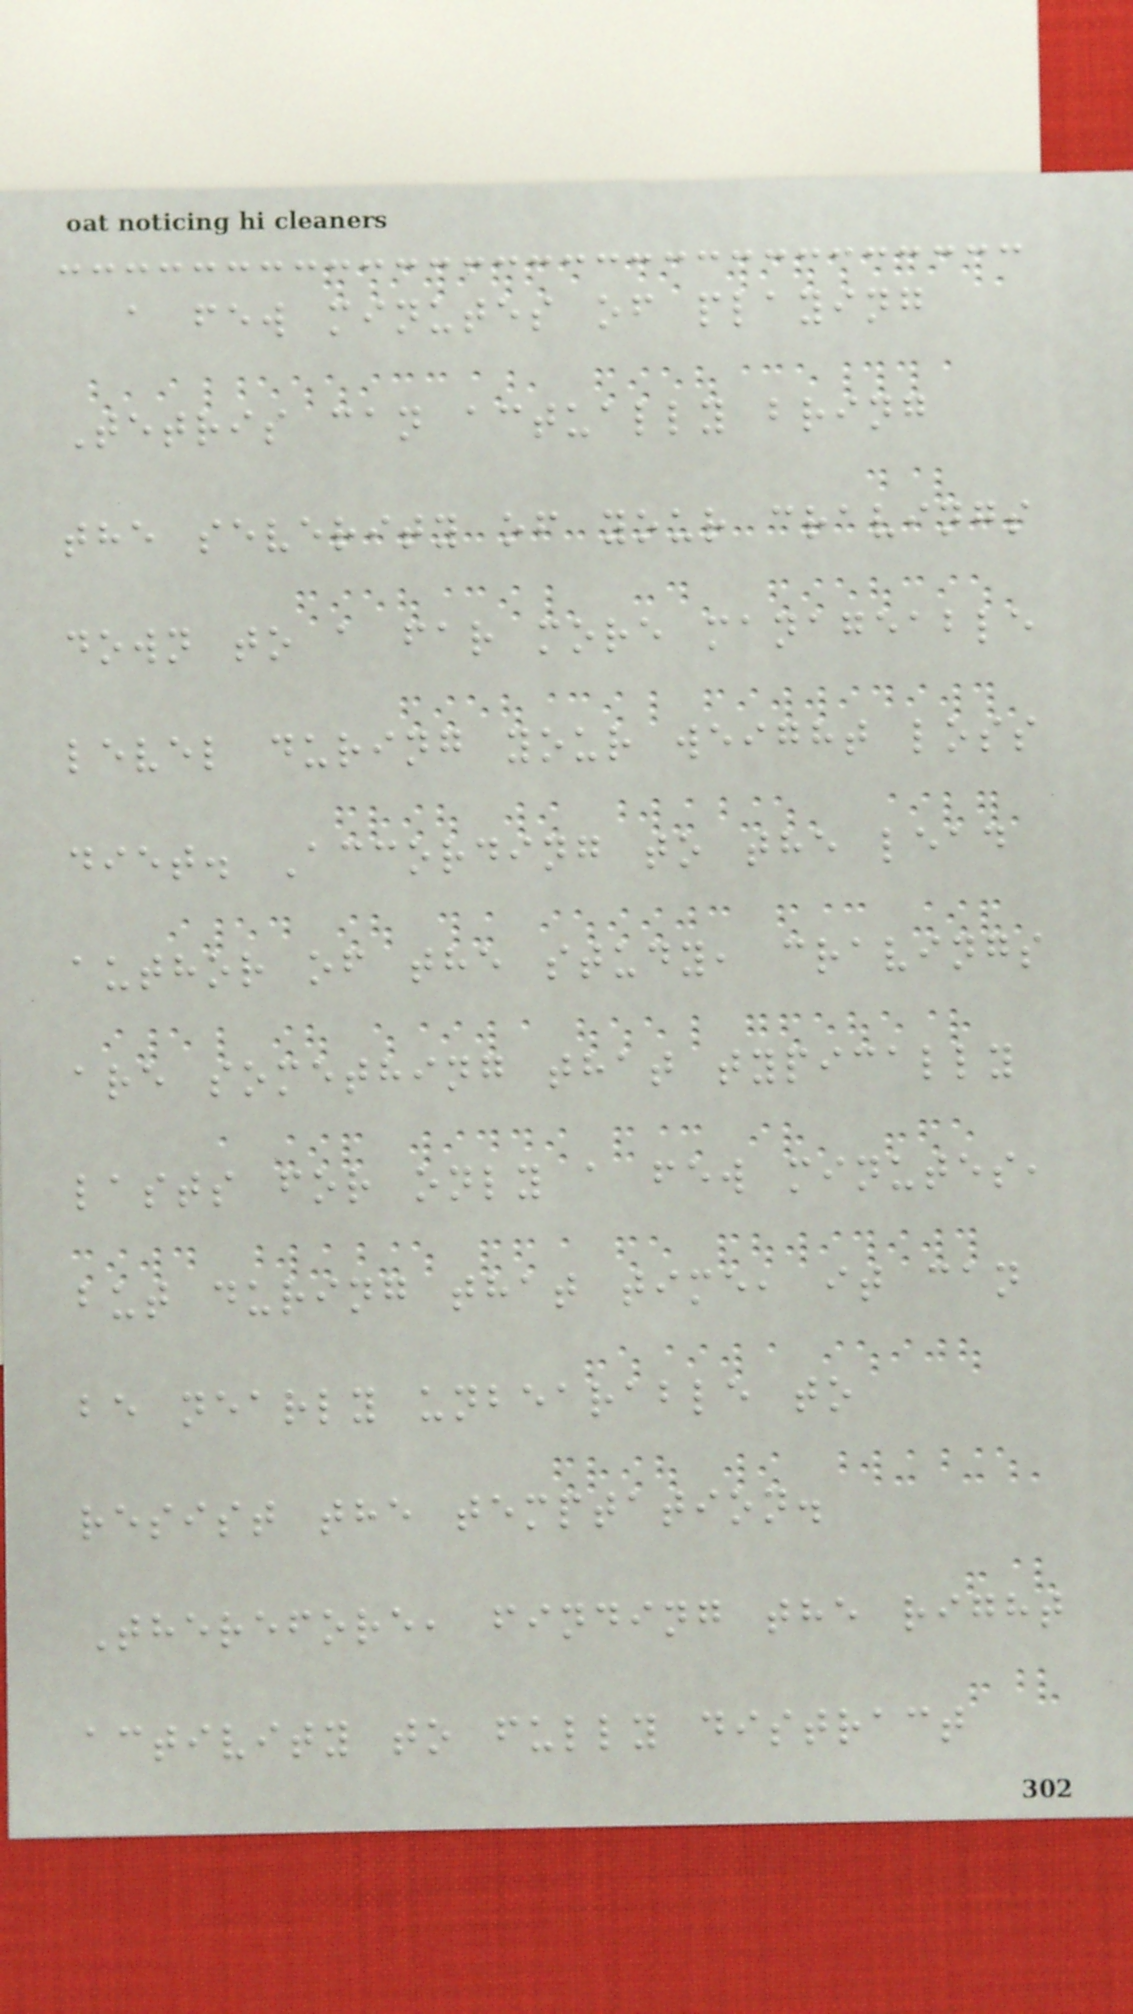a few minutes of playing
Tetris can actually bring
the severity of your cravings
down to a far more manageable
level during your weight loss
diet. According to the lead
author of the study, cravings
are something that typically
lasts for only a few minutes,
but during that time, it can
be nearly unbearable to
resist the temptation.
Therefore, finding the right
activity to fully distract
